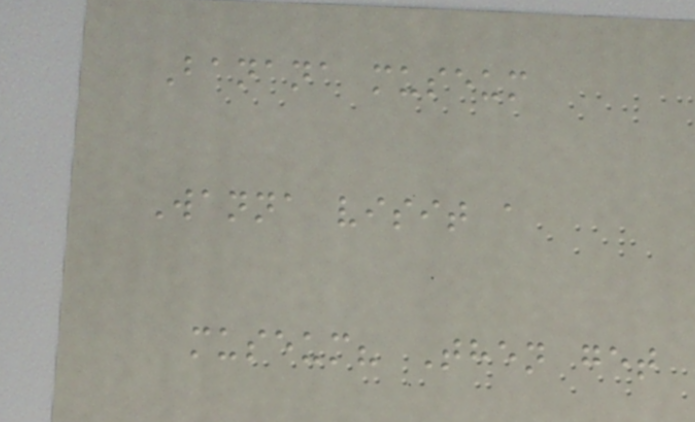Banana museum
Wanna visit a
museum? Then get
